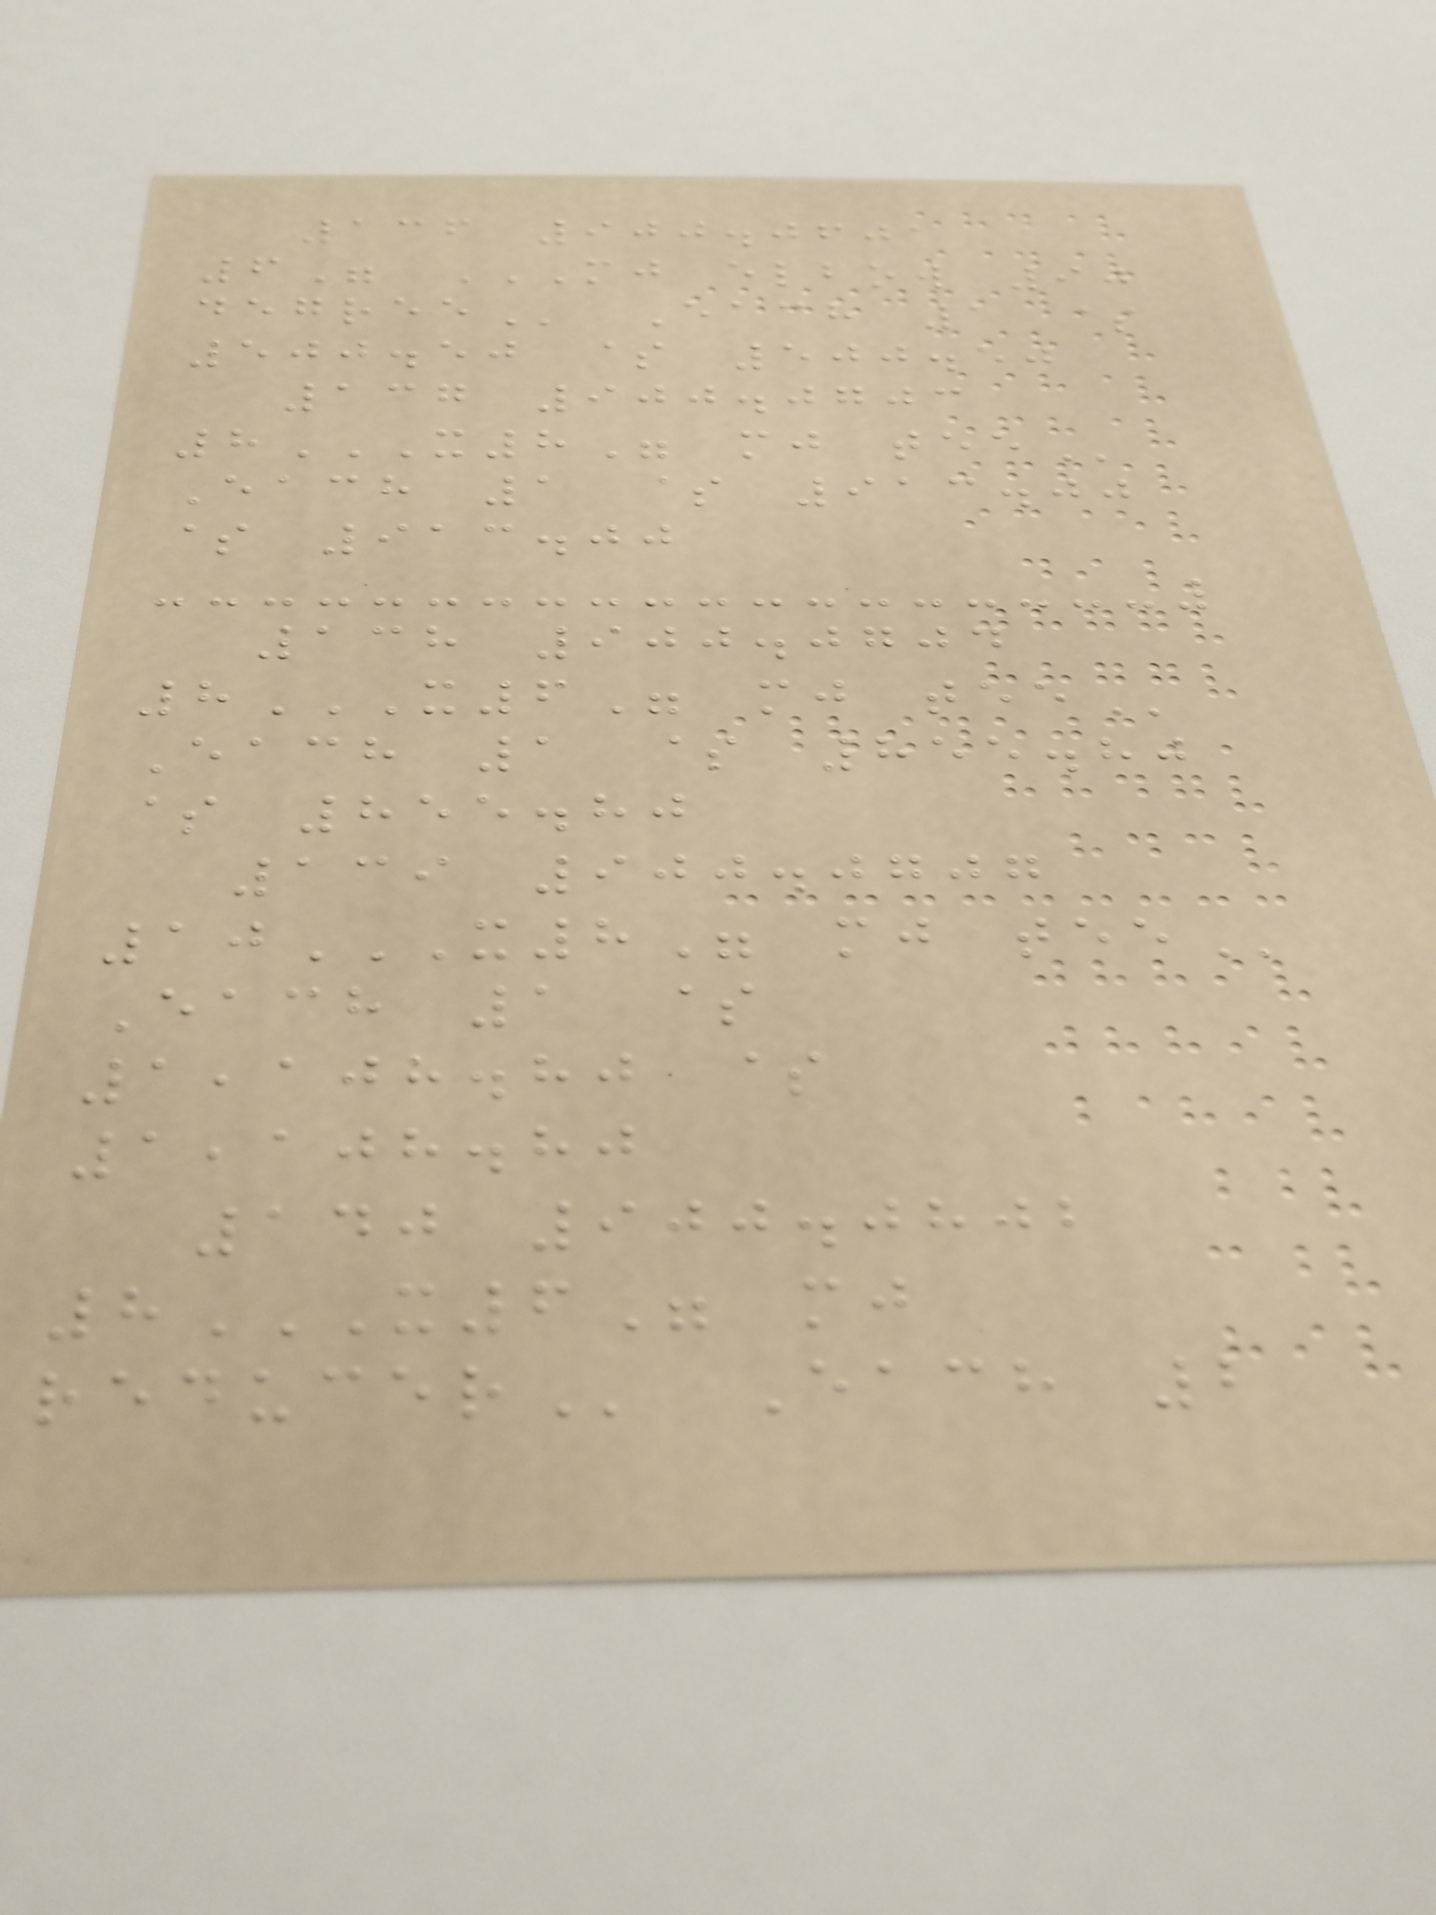136 900.0601
6" MJ ELBOW 90
DEGREE Each 1 $
500.50 $ 500.50
137 900.0703
8X8" MJ TEE
Each 1 $ 913.00
$ 913.00
138 900.0704
8X6" MJ TEE
Each 1 $ 855.80
$ 855.80
139 900.0707
10X8" MJ TEE
Each 1 $
1,108.80 $
1,108.80
140 900.0802
8X6" MJ
REDUCER Each 2
